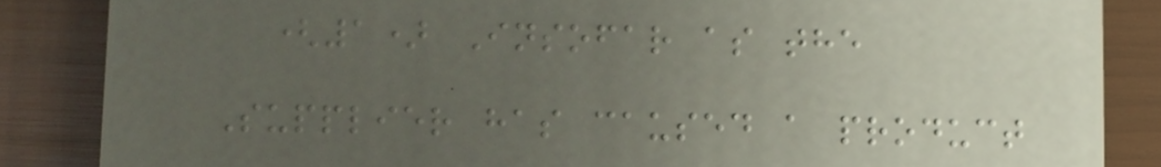(1) Insofar as the
Supplier has caused a product
